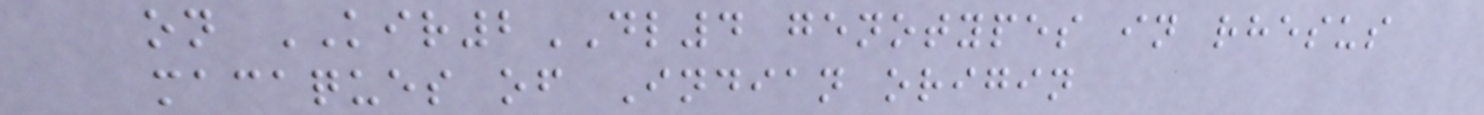on KIR2DL4 genotypes in rhesus
macaques of Indian origin
